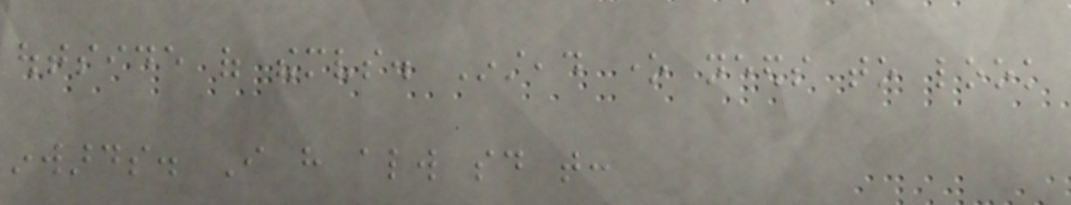outside of themselves. Instead one needs to look
inwards. I have always said that:
